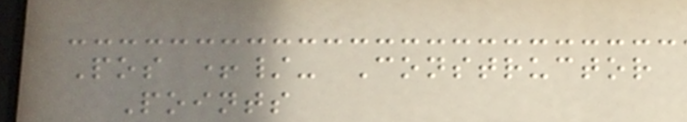Pos +/- Constructor
Points
